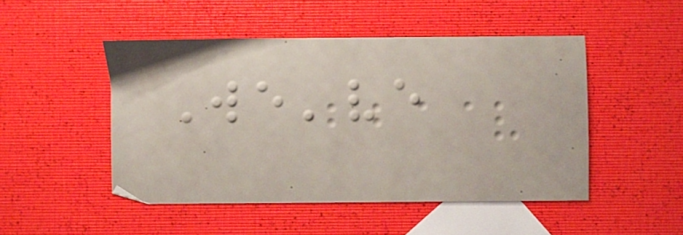We've
